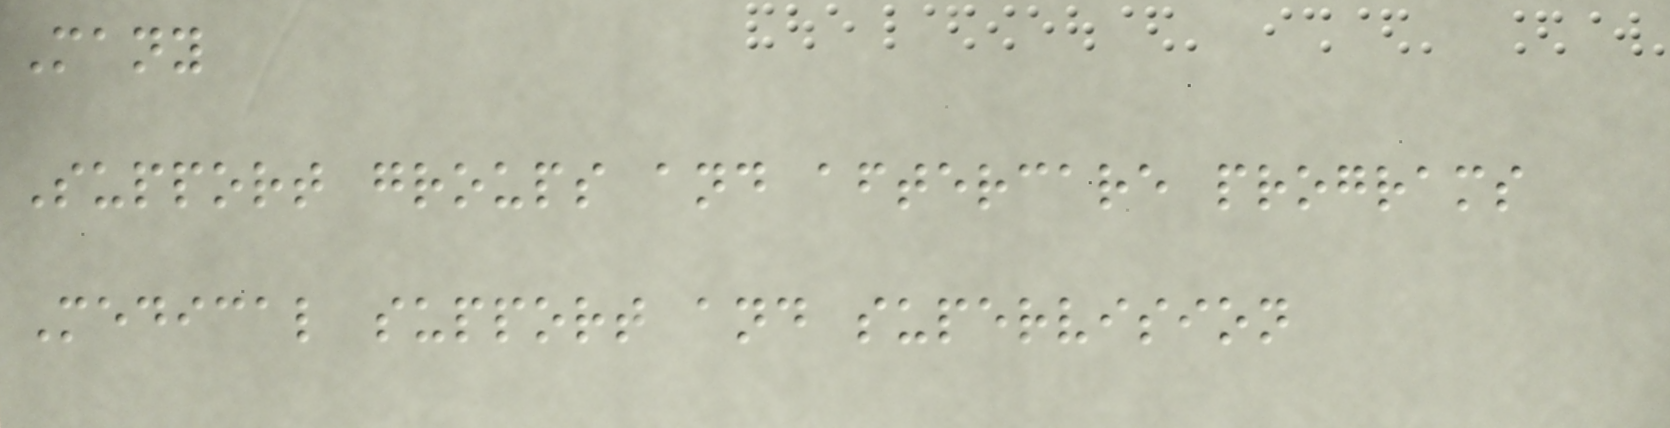Many
Support groups and aftercare programs
Medical support and supervision
